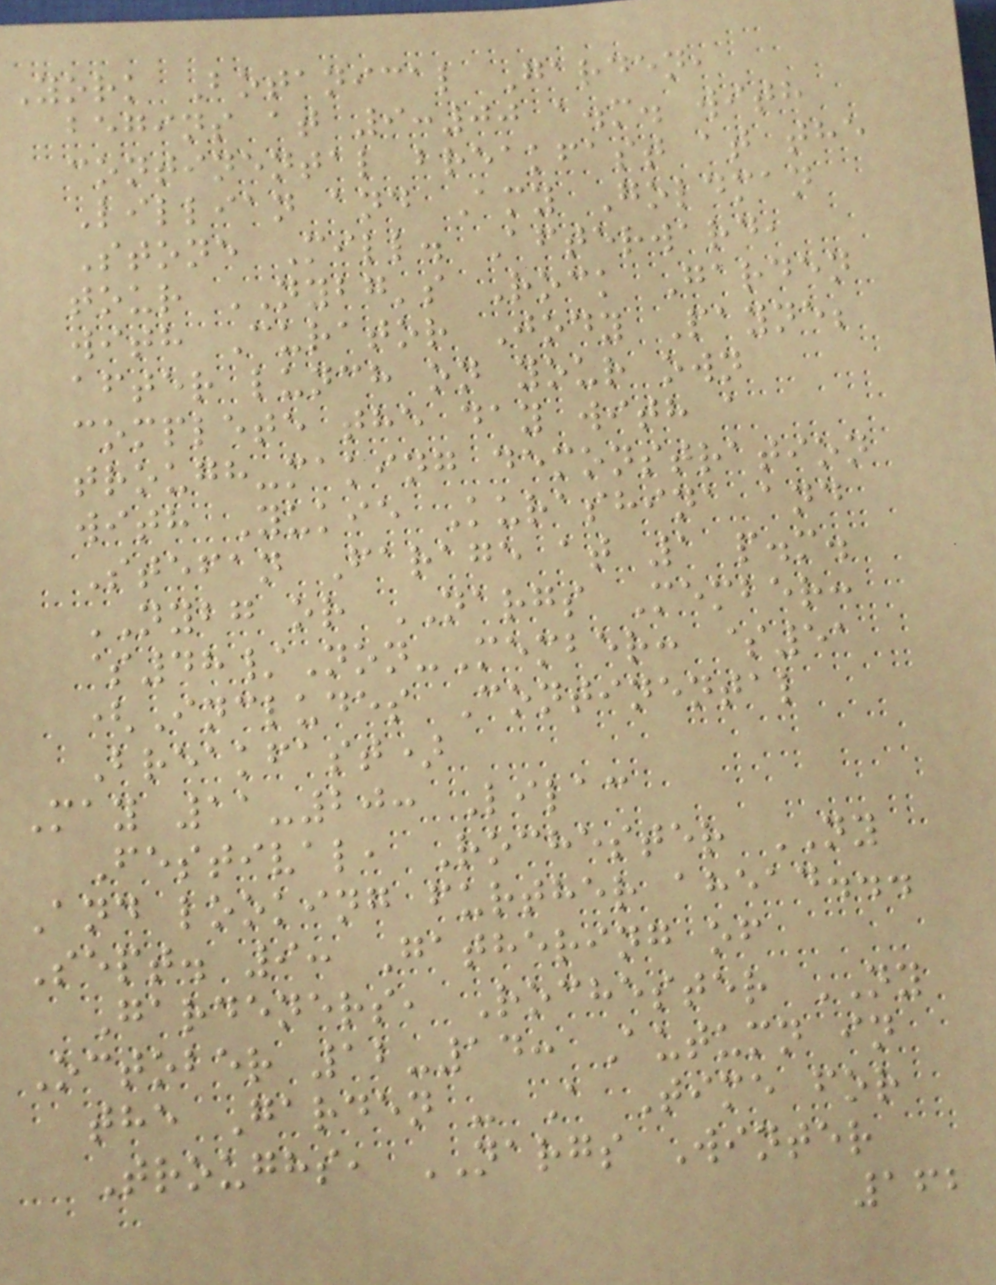York Botanical Garden,
begins at 9:00 a.m. with
continental breakfast at the
Lillian and Amy Goldman
Stone Mill. Afterward,
tour NYBG's Rock Garden
with Curator Jody Payne;
after lunch on your own
complete the day with a
trough-making demonstration
with Yukie Kurashina and
Stefan Farage at 1 p.m.
NYBG or NARGS Member:
$48/Non-Member: $51
(Includes Continental
Breakfast)
May 11-20: Lilac
Festival, Rochester NY
And looking further ahead...
Sept. 9: Gathering of
Gardeners, Rochester NY
October 12-14: Autumn in
the Garden - A Time for
Troughs, NARGS Winter
162
